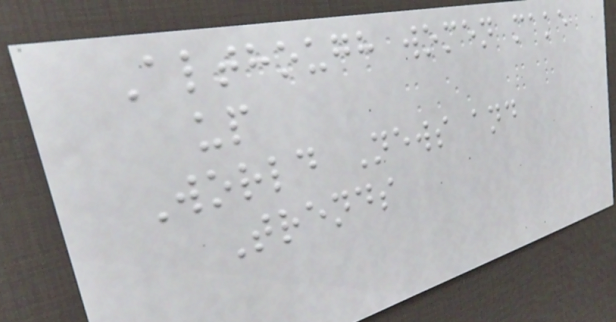Although women make
up
World News and
Trends
